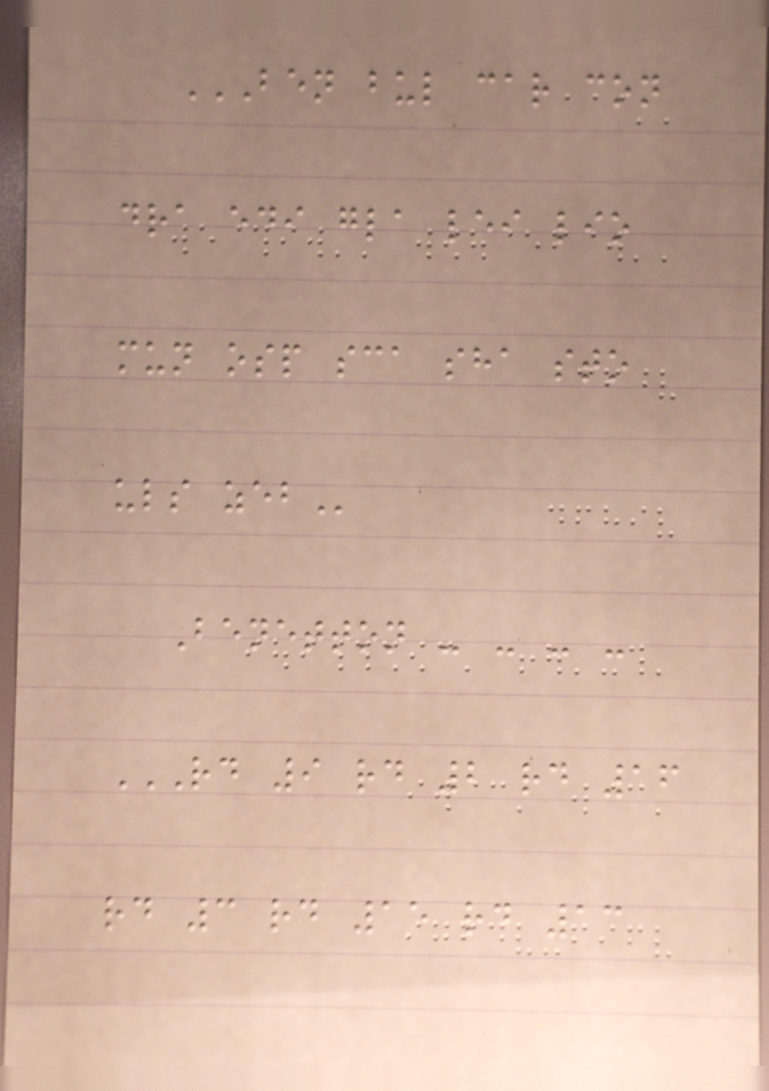BEN BUL CAR CON
DRA EDI GLA LEI LIO
MUN OSP SCA SHA STO
ULS ZEB
Benetton - - - -
RD 9 RD 2 RD 16
RD 3 RD 15 RD 13
